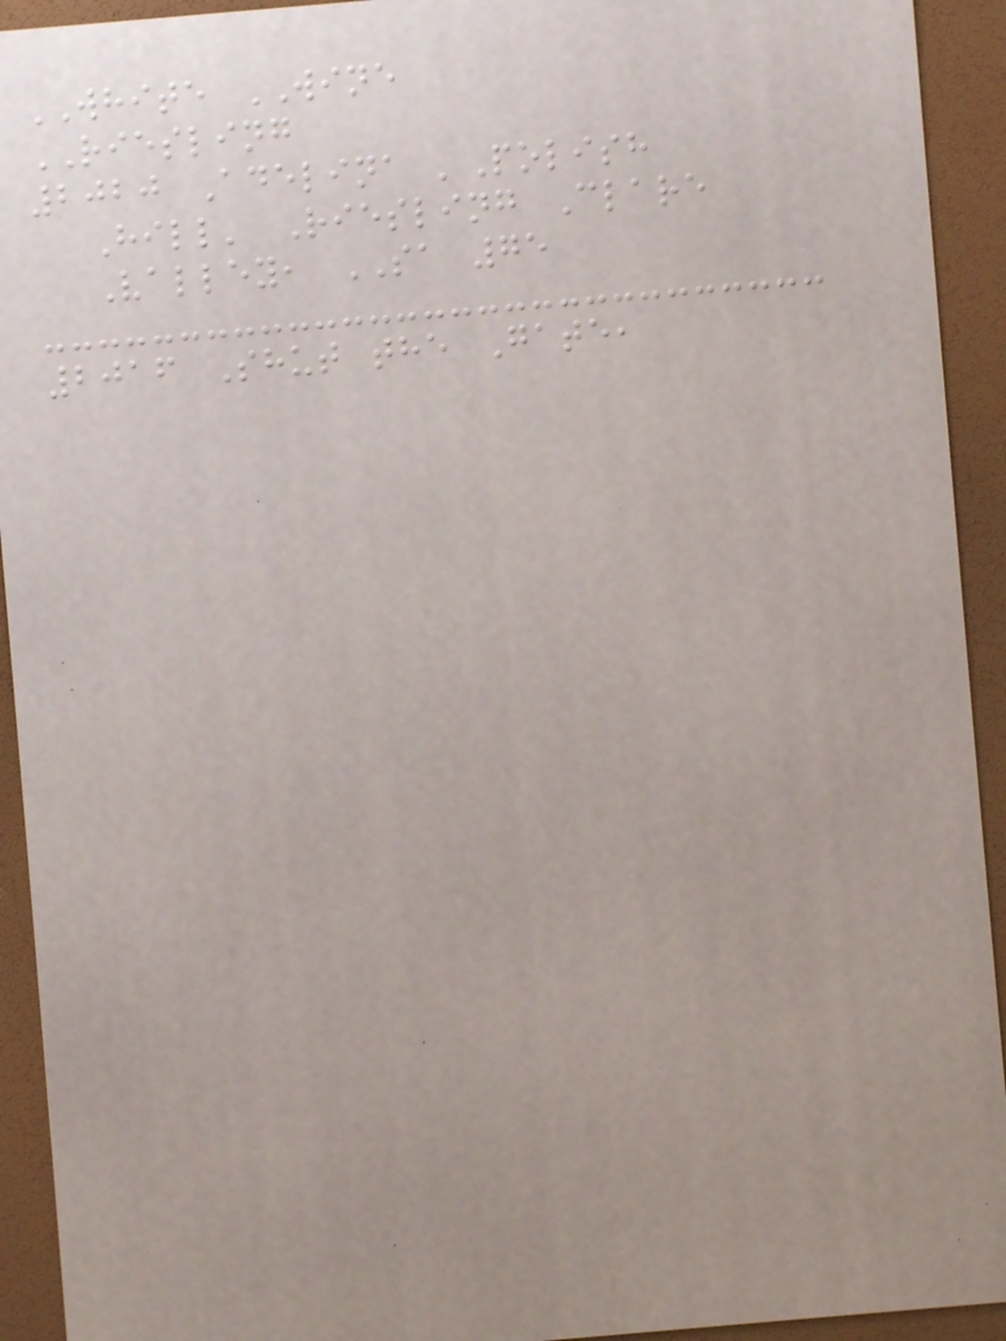WHITE WINE
RIESLING
2020 Adelina 'Polish
Hill' Riesling Clare
Valley, SA 75
2016 Shut the Gate,
